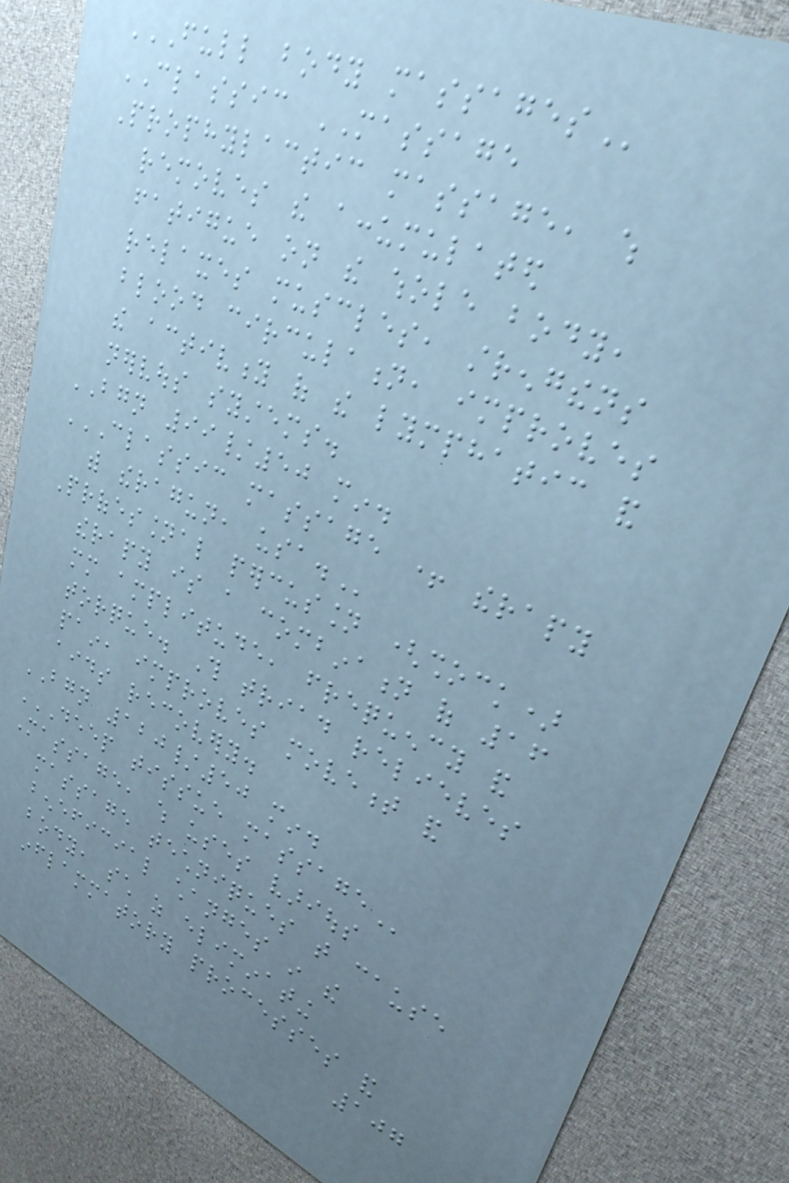FULL BODY MASSAGES
CLASSIC MASSAGE
Prophylactic massage, which
removes the accumulated
fatigue on the whole body,
relaxes muscles, strengthens
blood circulation, improves
the activity of the lymphatic and
nervous systems.
BGN 99/50 min.
CLASSIC MASSAGE + THERAPY
WITH THERAGUN, USA.
Professional percussion (shock)
therapy is a combination of 16
mm amplitude, frequency and
torque. This triad relieves
pain, improves movement and
aids recovery.
BGN 120/50 min.
DEEP TISSUE MASSAGE
Massage, which uses various
massage techniques that cause
beneficial changes in the
body, such as eliminating
inflammatory processes and
107
